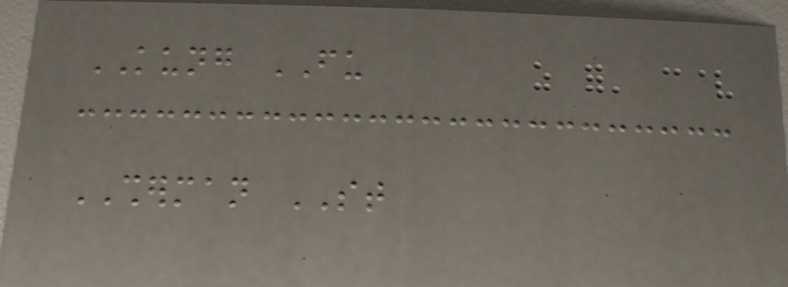KUNG FU
SHERMAN ST
